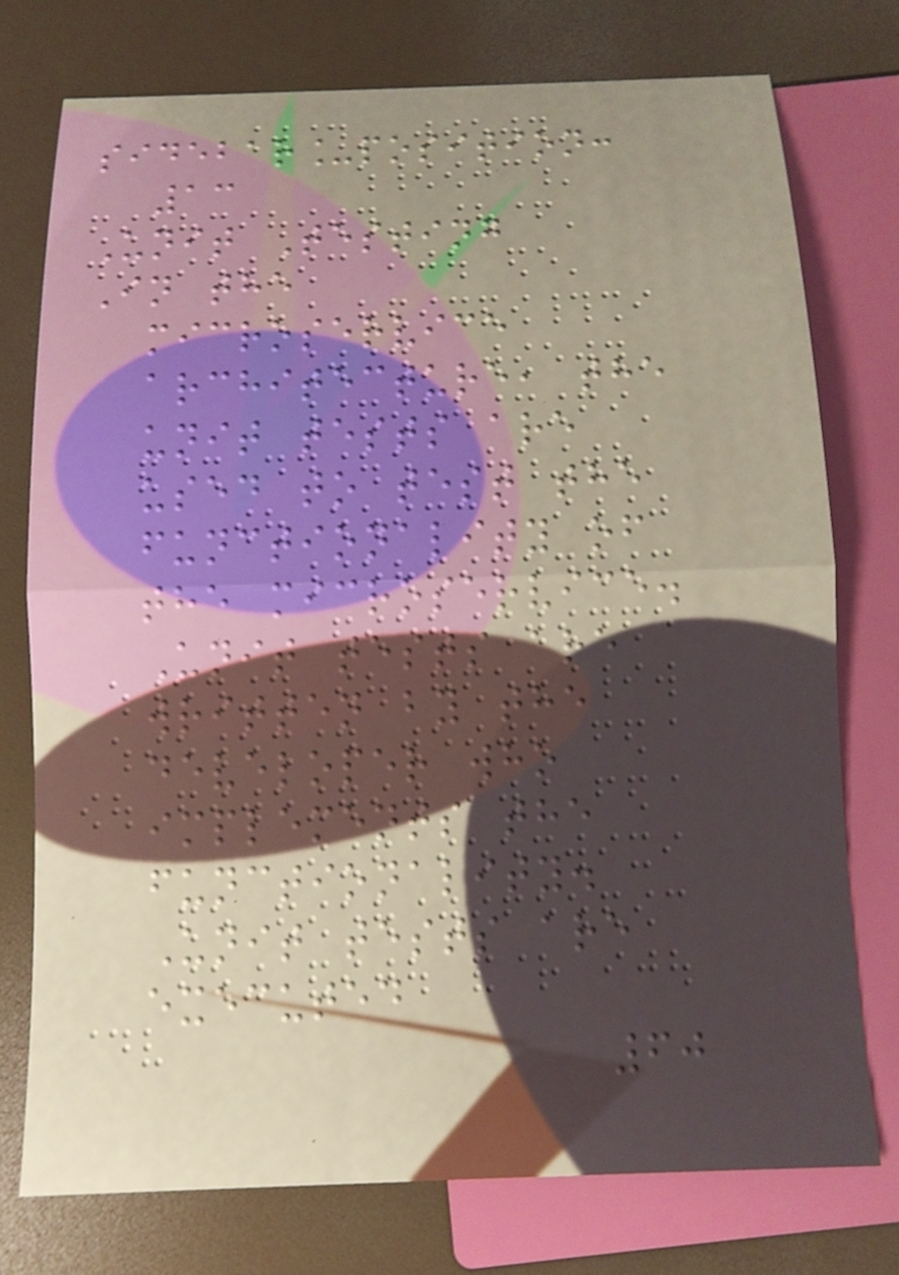sidebar_position:
13
Unit Testing
In the
microservice
architecture, the
unit tests are
used to test the
functionality of
the microservice.
Unit tests are
written by the
developer who
implements the
functionality.
Unit tests are
executed
60
